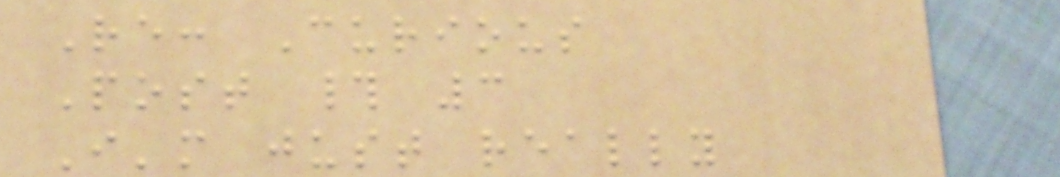Re: Curious
Post # 3
I'm just really
